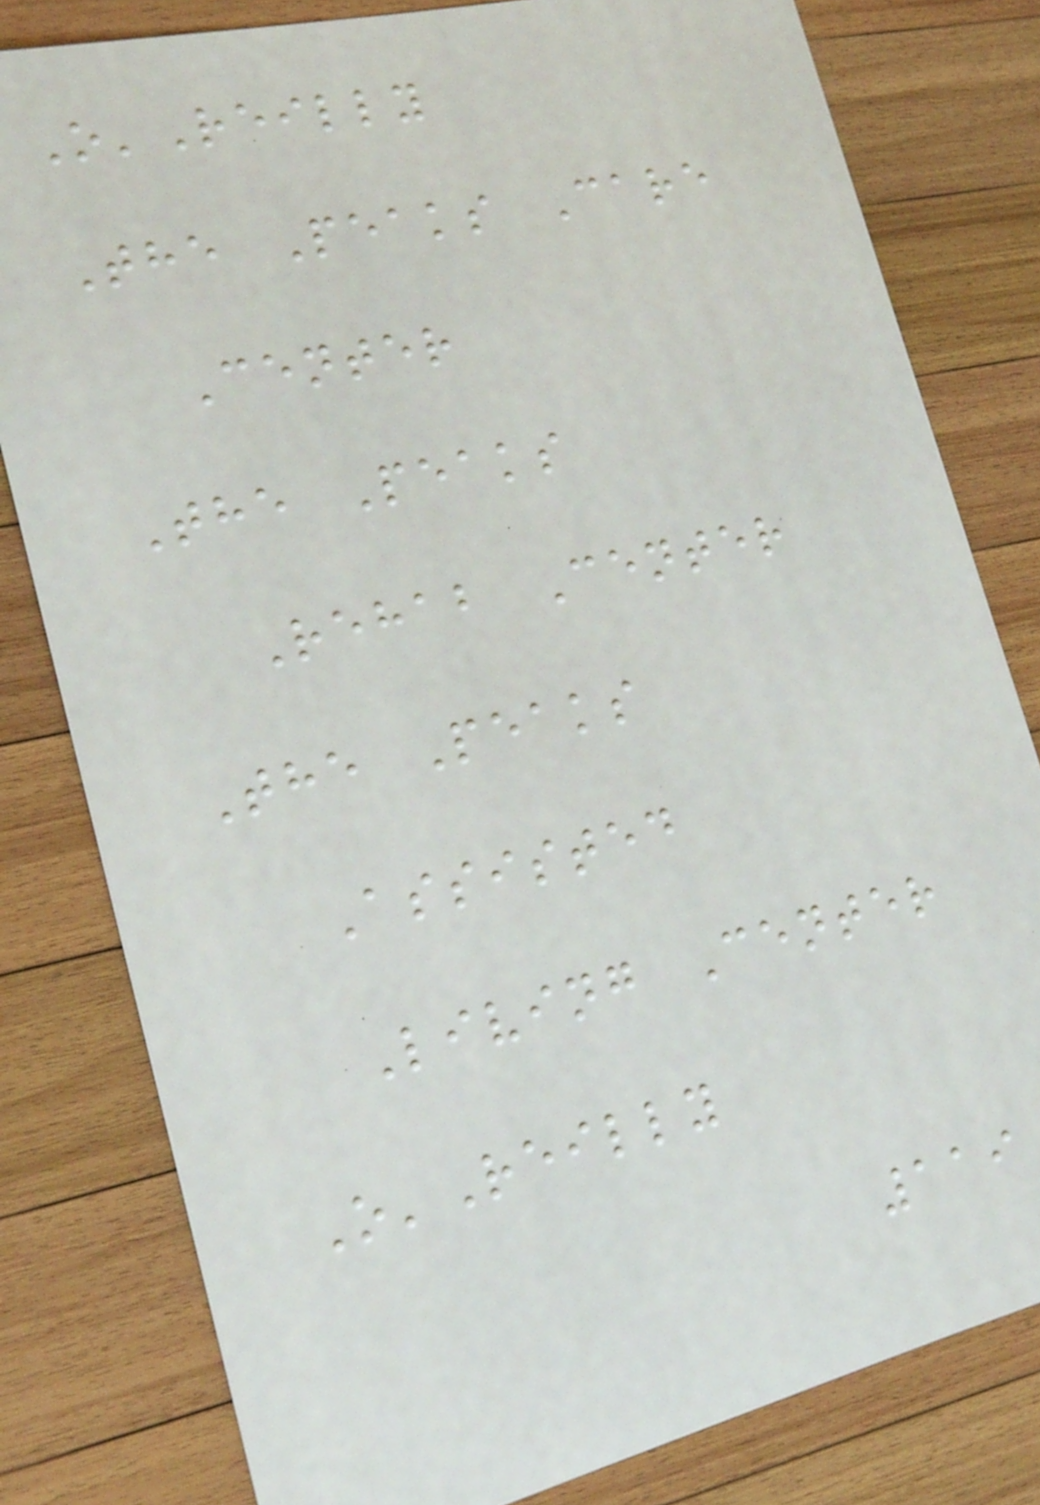O'Reilly
The Peaks Care
Center
The Peaks
Rehab Center
The Peaks
Assisted
Living Center
O'Reilly
119
